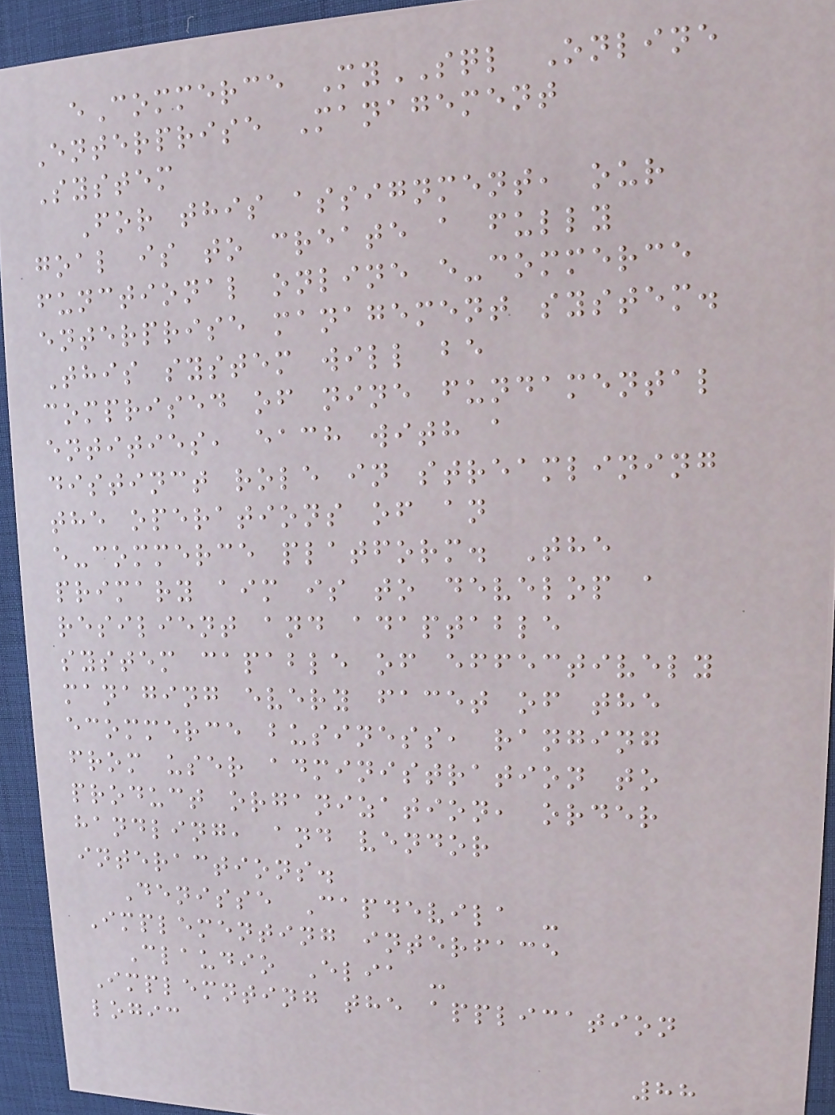eCommerce MySQL Online
Enterprise Management
System
For this assignment, our
goal is to create a fully
functional online e-commerce
enterprise management system.
This system will be
comprised of nine fundamental
entities, each with a
distinct role in streamlining
the operations of an
e-commerce platform. The
primary aim is to develop a
resilient and adaptable
system capable of effectively
managing every facet of the
ecommerce business, ranging
from user administration to
product organization, order
handling, and vendor
interactions.
Denisse Capdevila -
Implementing interface
Claudio Elia -
Implemnting the application
logic
88
